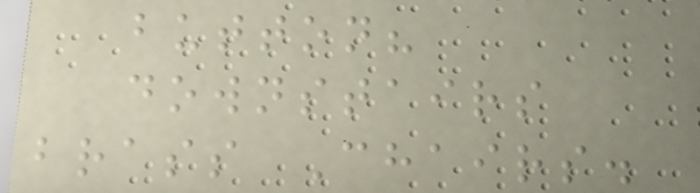button?
downstairs
brass Chairs.
